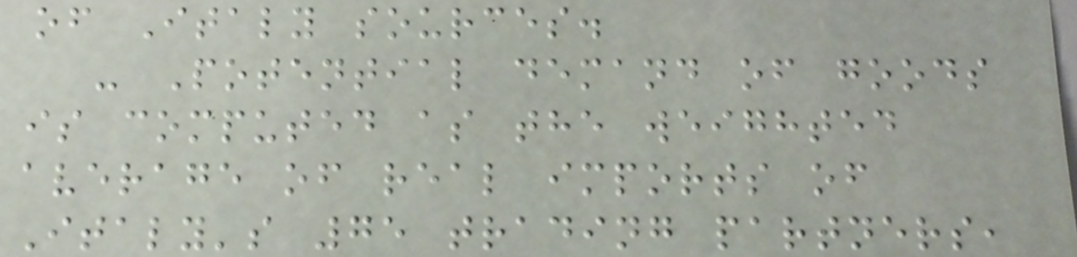of Italy sources.
- Potential demand of goods
is computed as the weighted
average of real imports of
Italy's 75 trading partners,
